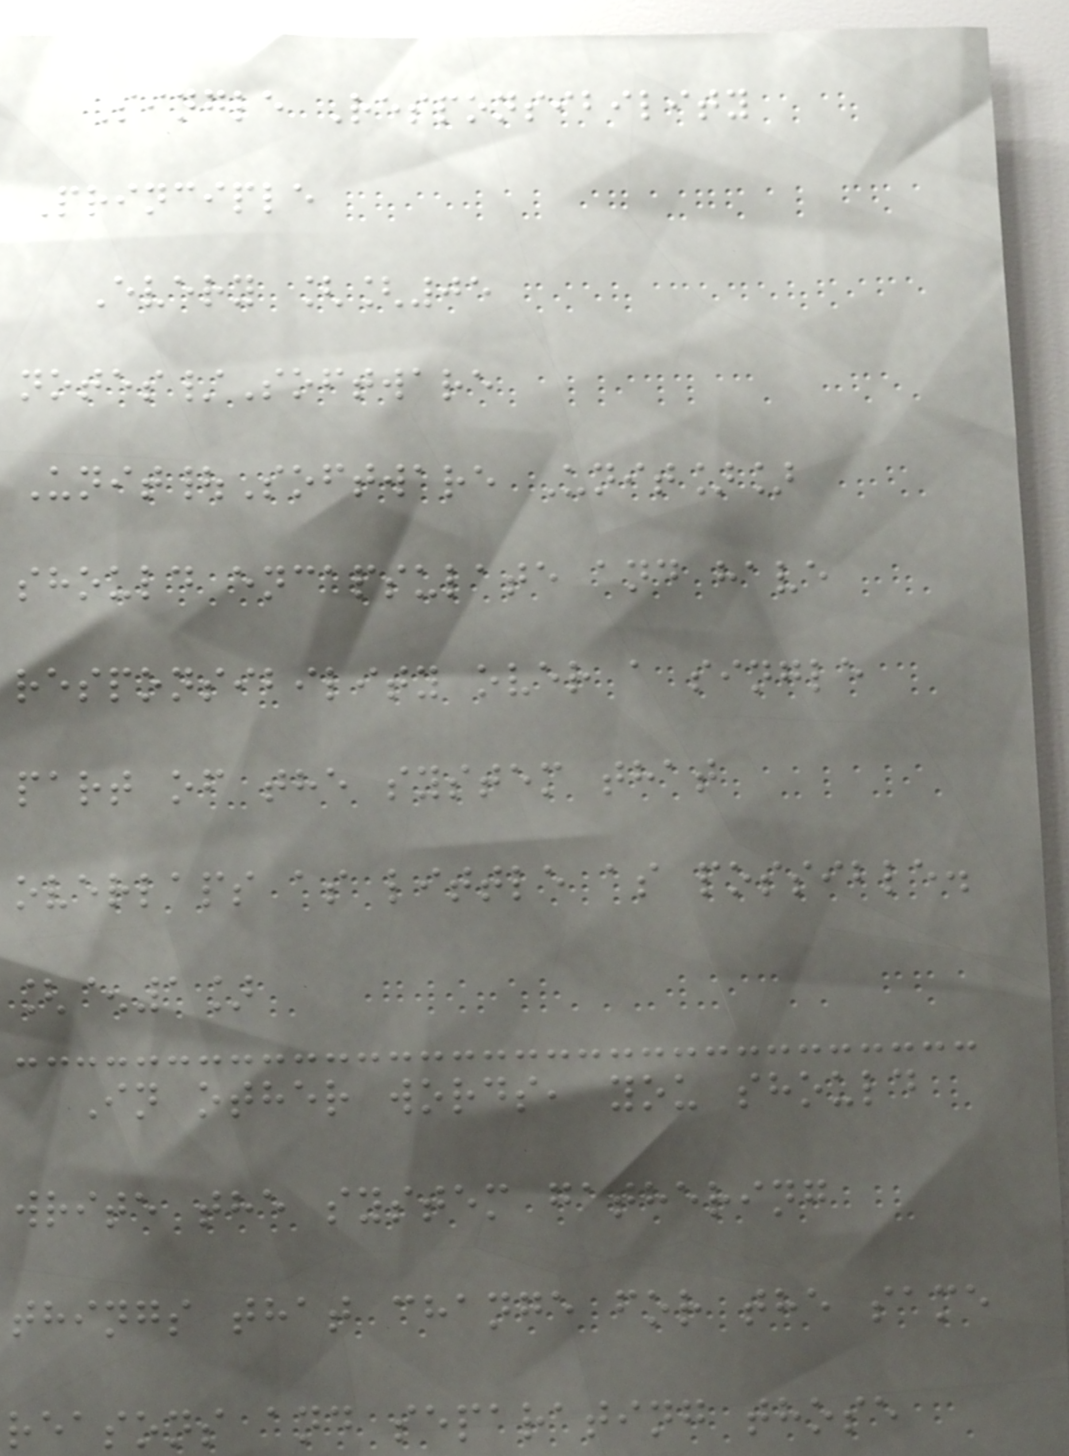Single Responsibility
Principle
Every [[05
notes/Software
Unit|Software Unit]]
should encapsulate and have
responsibility over a single
part of the system that
overlaps as little as possible.
[^1]
In other words, you should
write the system gathering
things that change for the same
reasons and separating those
